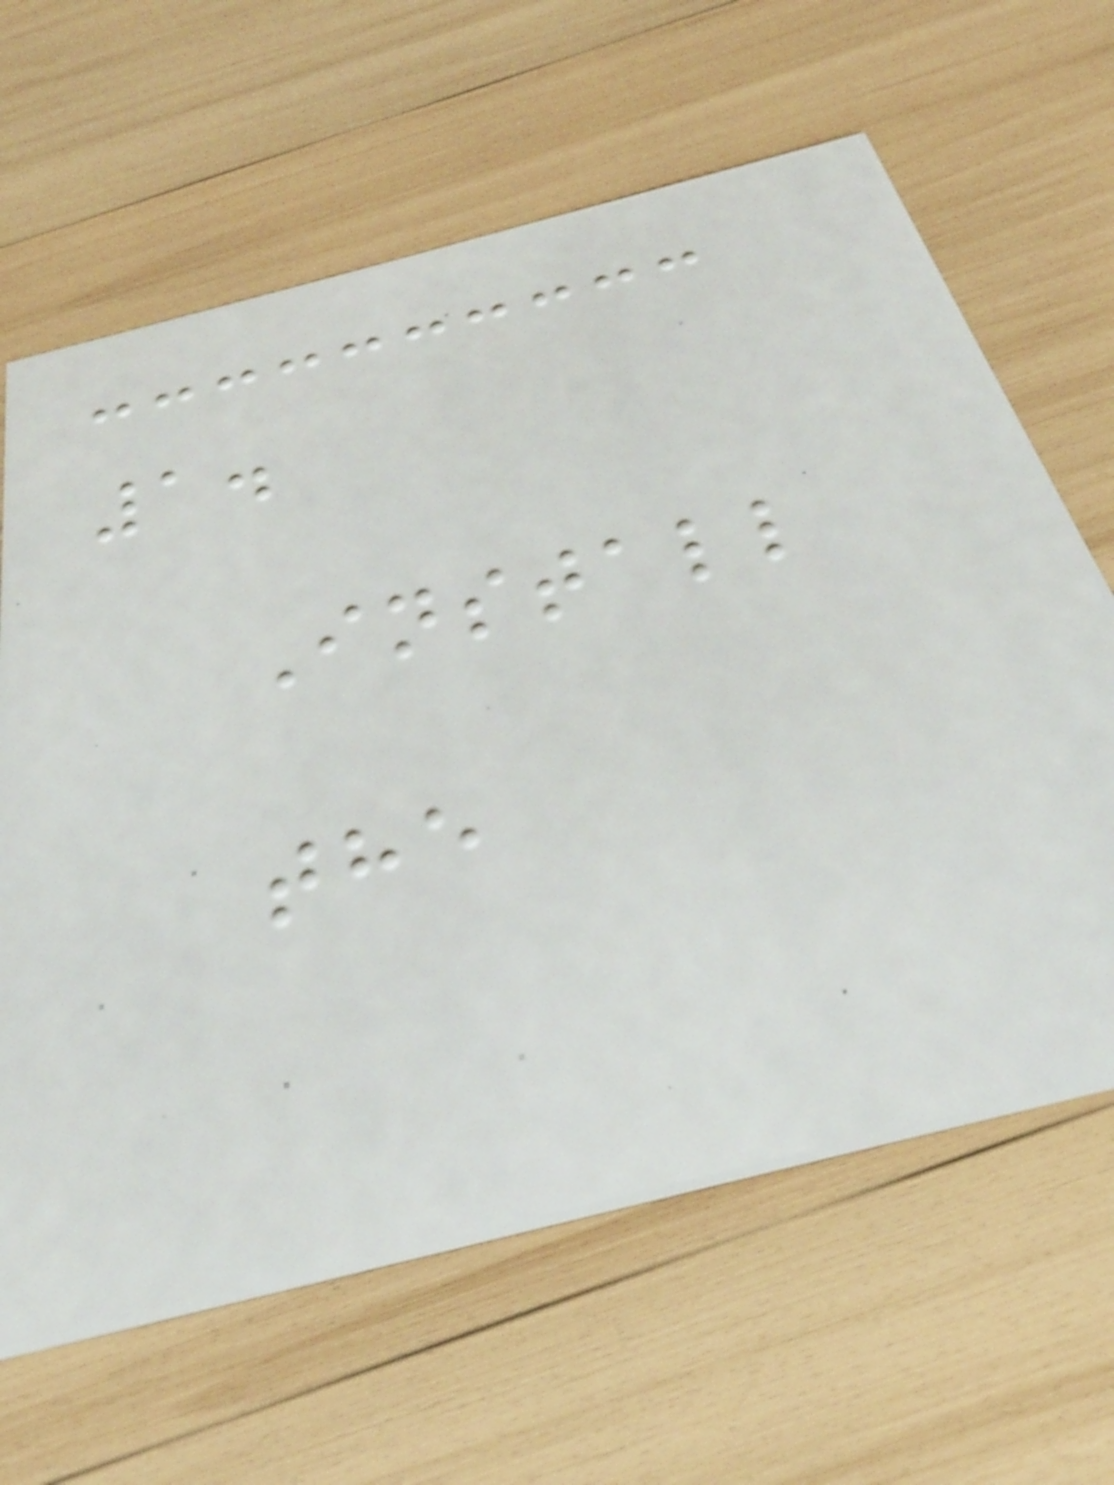1.
Install
the
